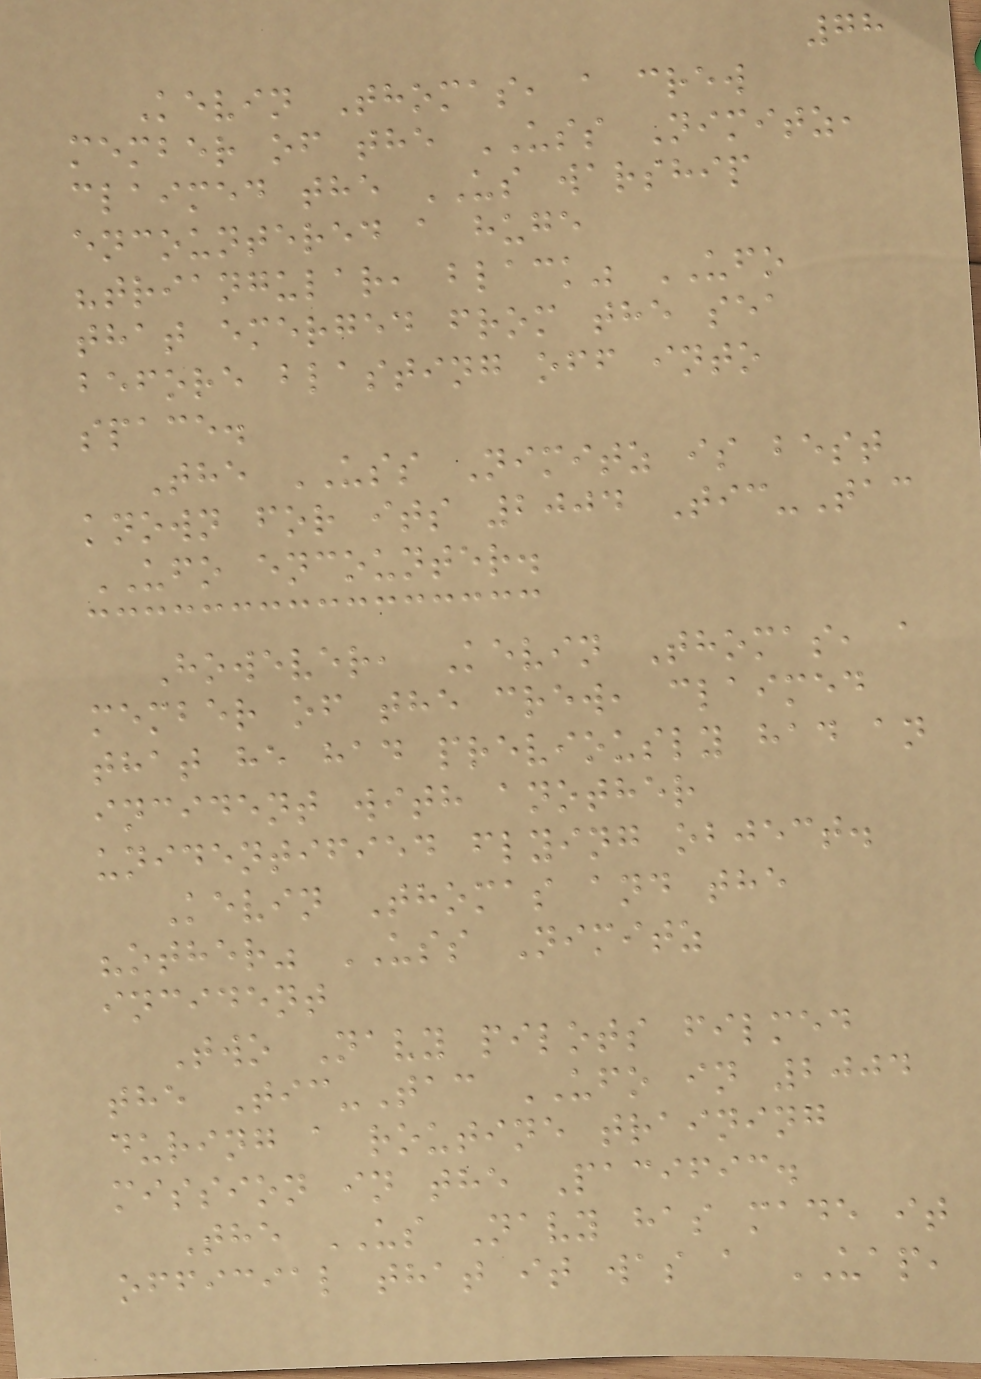78
Kevin Thomas, a crew
member of the USS Nimitz,
claimed the US warship
encountered a huge
"triangular, black" UFO
that emerged from the sea
before blasting off into
space.
The USS Nimitz is best
known for its 2004 Tic-Tac
UFO encounter.
However, Kevin Thomas, a
member of the crew, claimed
that he had previously had an
incident with another
unidentified flying object.
Kevin Thomas and the
"other" USS Nimitz
incident
Two Navy pilots filmed
the Tic-Tac UFO in 2004
during a routine training
mission in the Pacific.
The US Navy has made it
official that it was a UAP,
